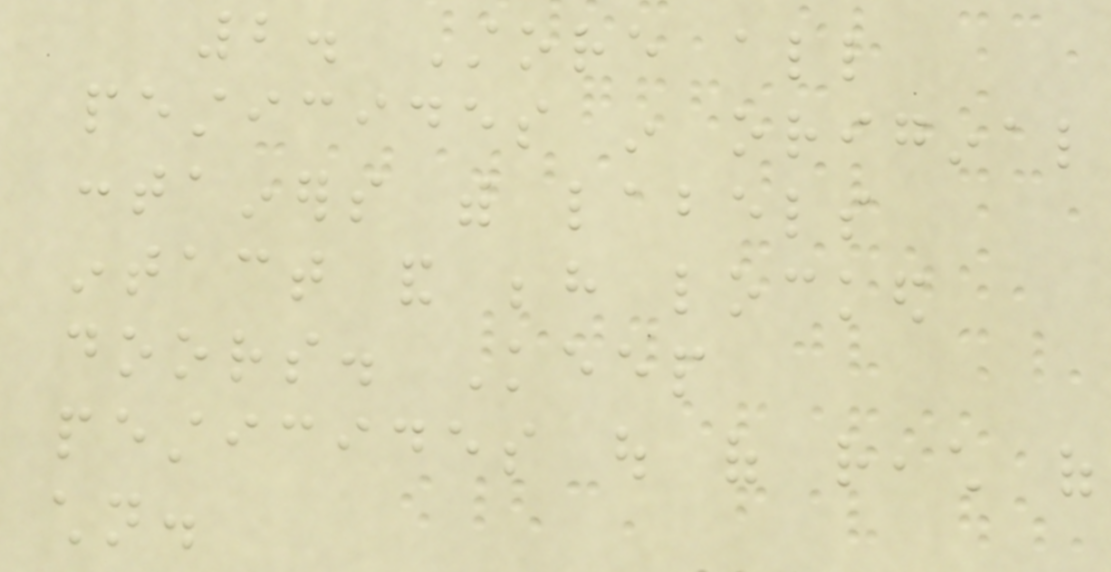2. Store all
pesticides in original
containers with labels
intact and behind locked
doors. Keep
pesticides out of reach of
children.
